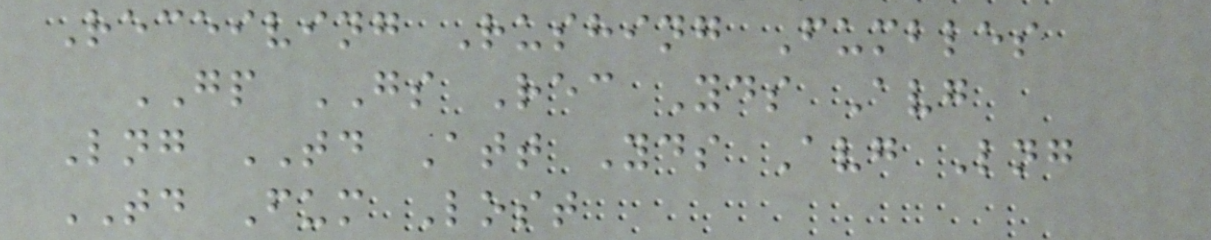Receiving Rushing Fumbles
GP GS Rec Yds Avg
Lng TD Att Yds Avg Lng
TD Fum Lost
